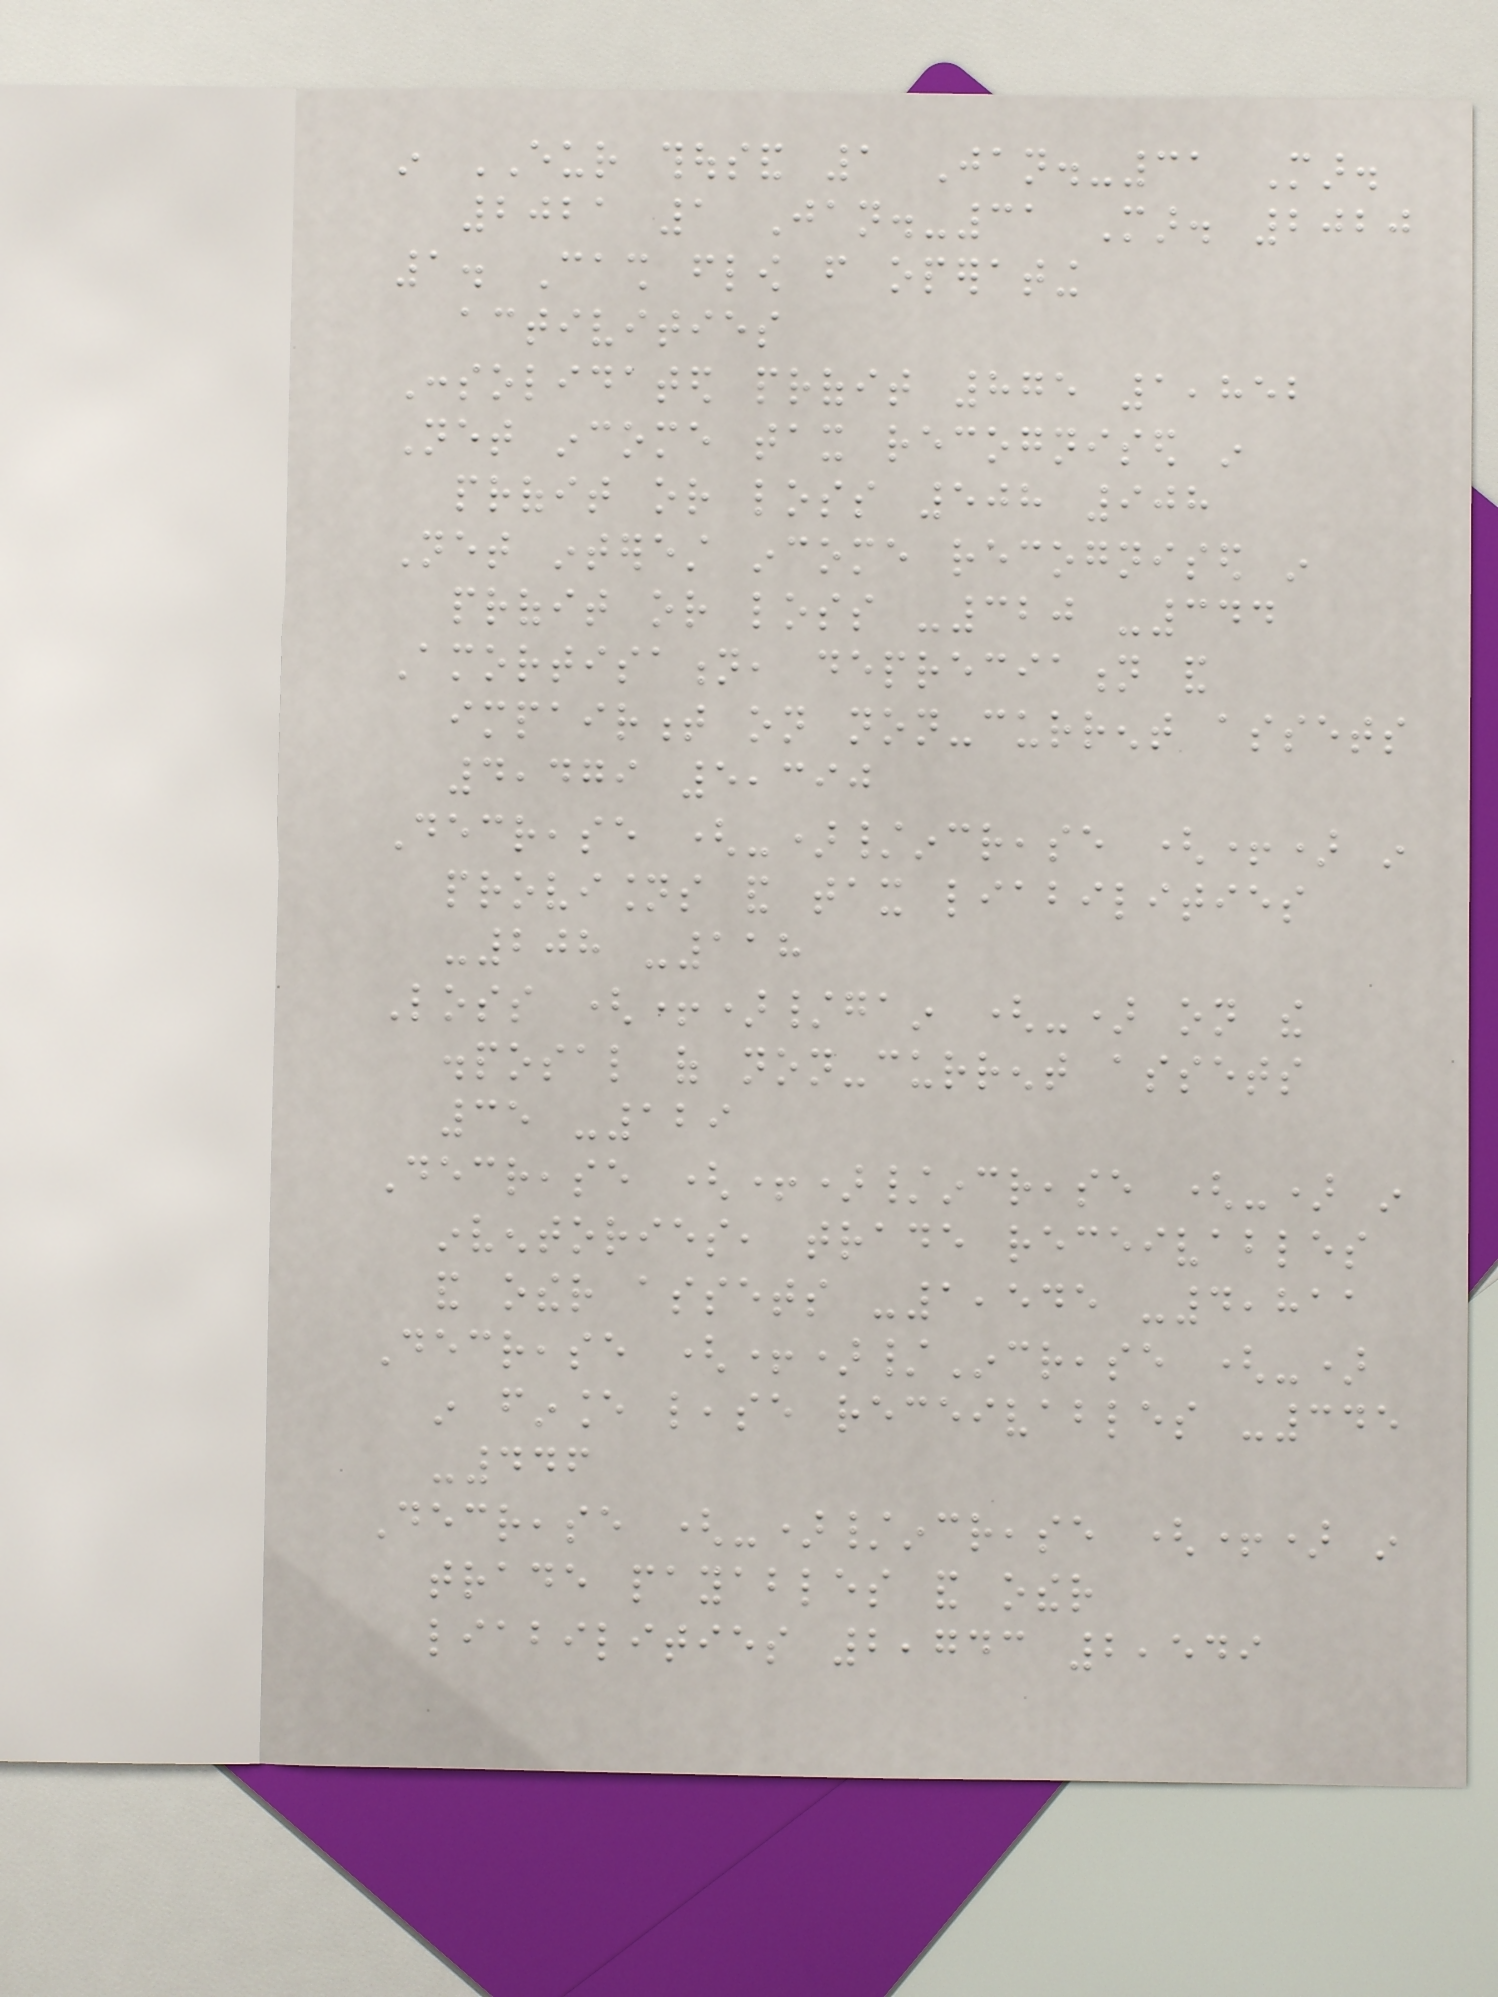in EUR thousand 1 Jan.-31 Mar.
2021 1 Jan.-31 Mar. 2020
1. Cash flow from operating
activities
Consolidated profit 875 1,852
Net income tax recognised in
profit or loss 508 908
Net interest income recognised in
profit or loss -320 -344
Amortisation, depreciation and
impairment on non-current assets
4,479 5,390
Decrease (-)/increase (+) in
provisions and tax liabilities
-208 -118
Loss (+)/gain (-) on the
disposal of non-current assets
35 -129
Decrease (+)/increase (-) in
inventories, trade receivables
and other assets -1,545 -4,811
Decrease (+)/Increase (-)
in finance lease receivables -345
-446
Decrease (-)/increase (+) in
trade payables and other
liabilities 2,743 2,549
